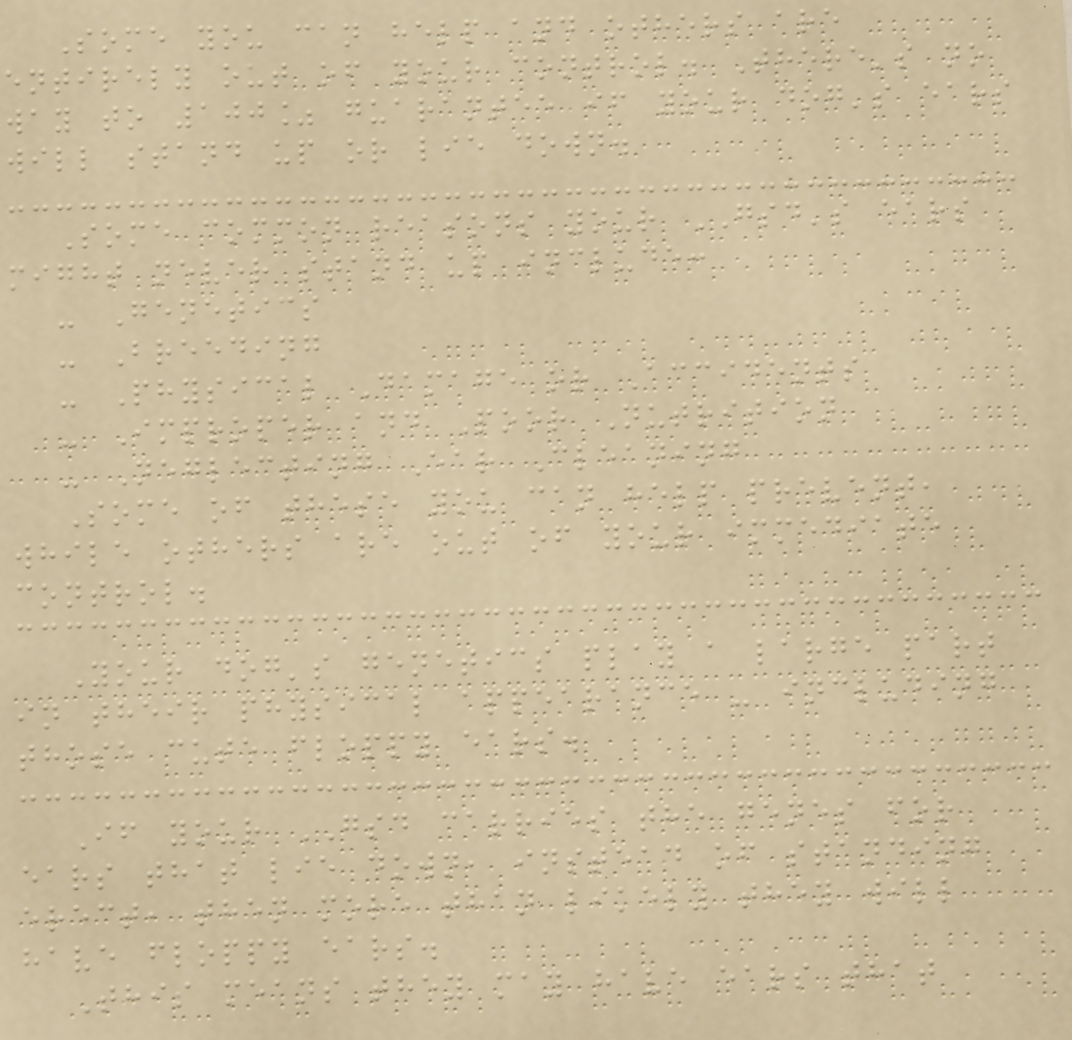Some you can help and others are
entirely out of your control. There's no
way to 100% guarantee if your dog's ears
will stand up or lie down.
Some common reasons your GSD's ears
might never stand up include:
- Genetics
- Breeding
- Physical Damage or Accidents
- Improper and Poor Nutrition
- Neglecting Ear Cleaning
Some of these you can help prevent,
while others are out of your immediate
control.
Your dog's genetics play a large part
in their physical appearance - including
those cute floppy ears.
If your GSD carries the genes for
ears that lie down, instead of standing
erect, then more than likely they will
have floppy ears.
This means they may have ears that
